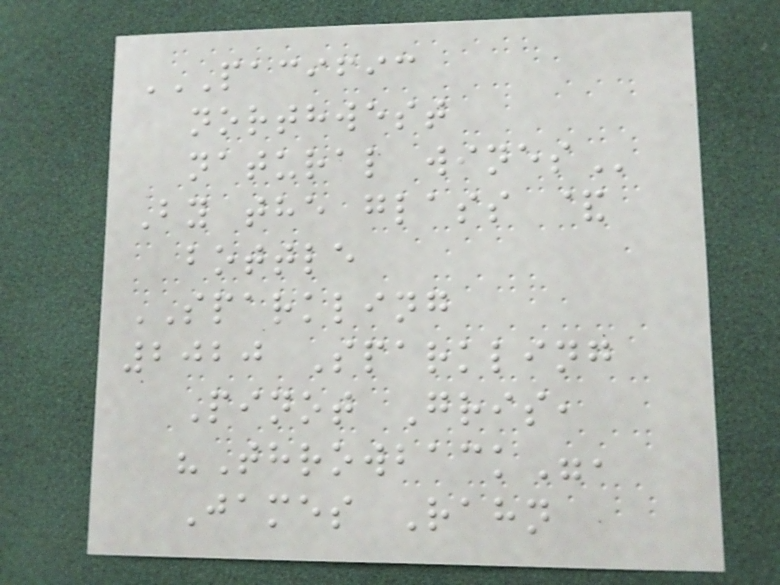PACIFIC
NORTHWEST
NATURAL WINES
By the glass &
bottle
SPARKLING
2020 Sparkling
Pinot Gris,
"Throwback",
James Rahn
